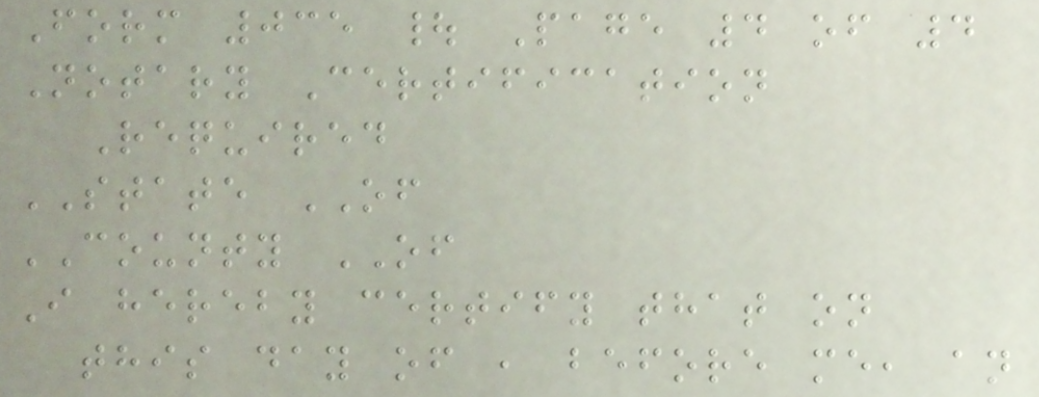Form 035 | Page 4 of 4
Notary Certification
Required
STATE OF
COUNTY OF
I hereby certify that on
this day of , before me, an
